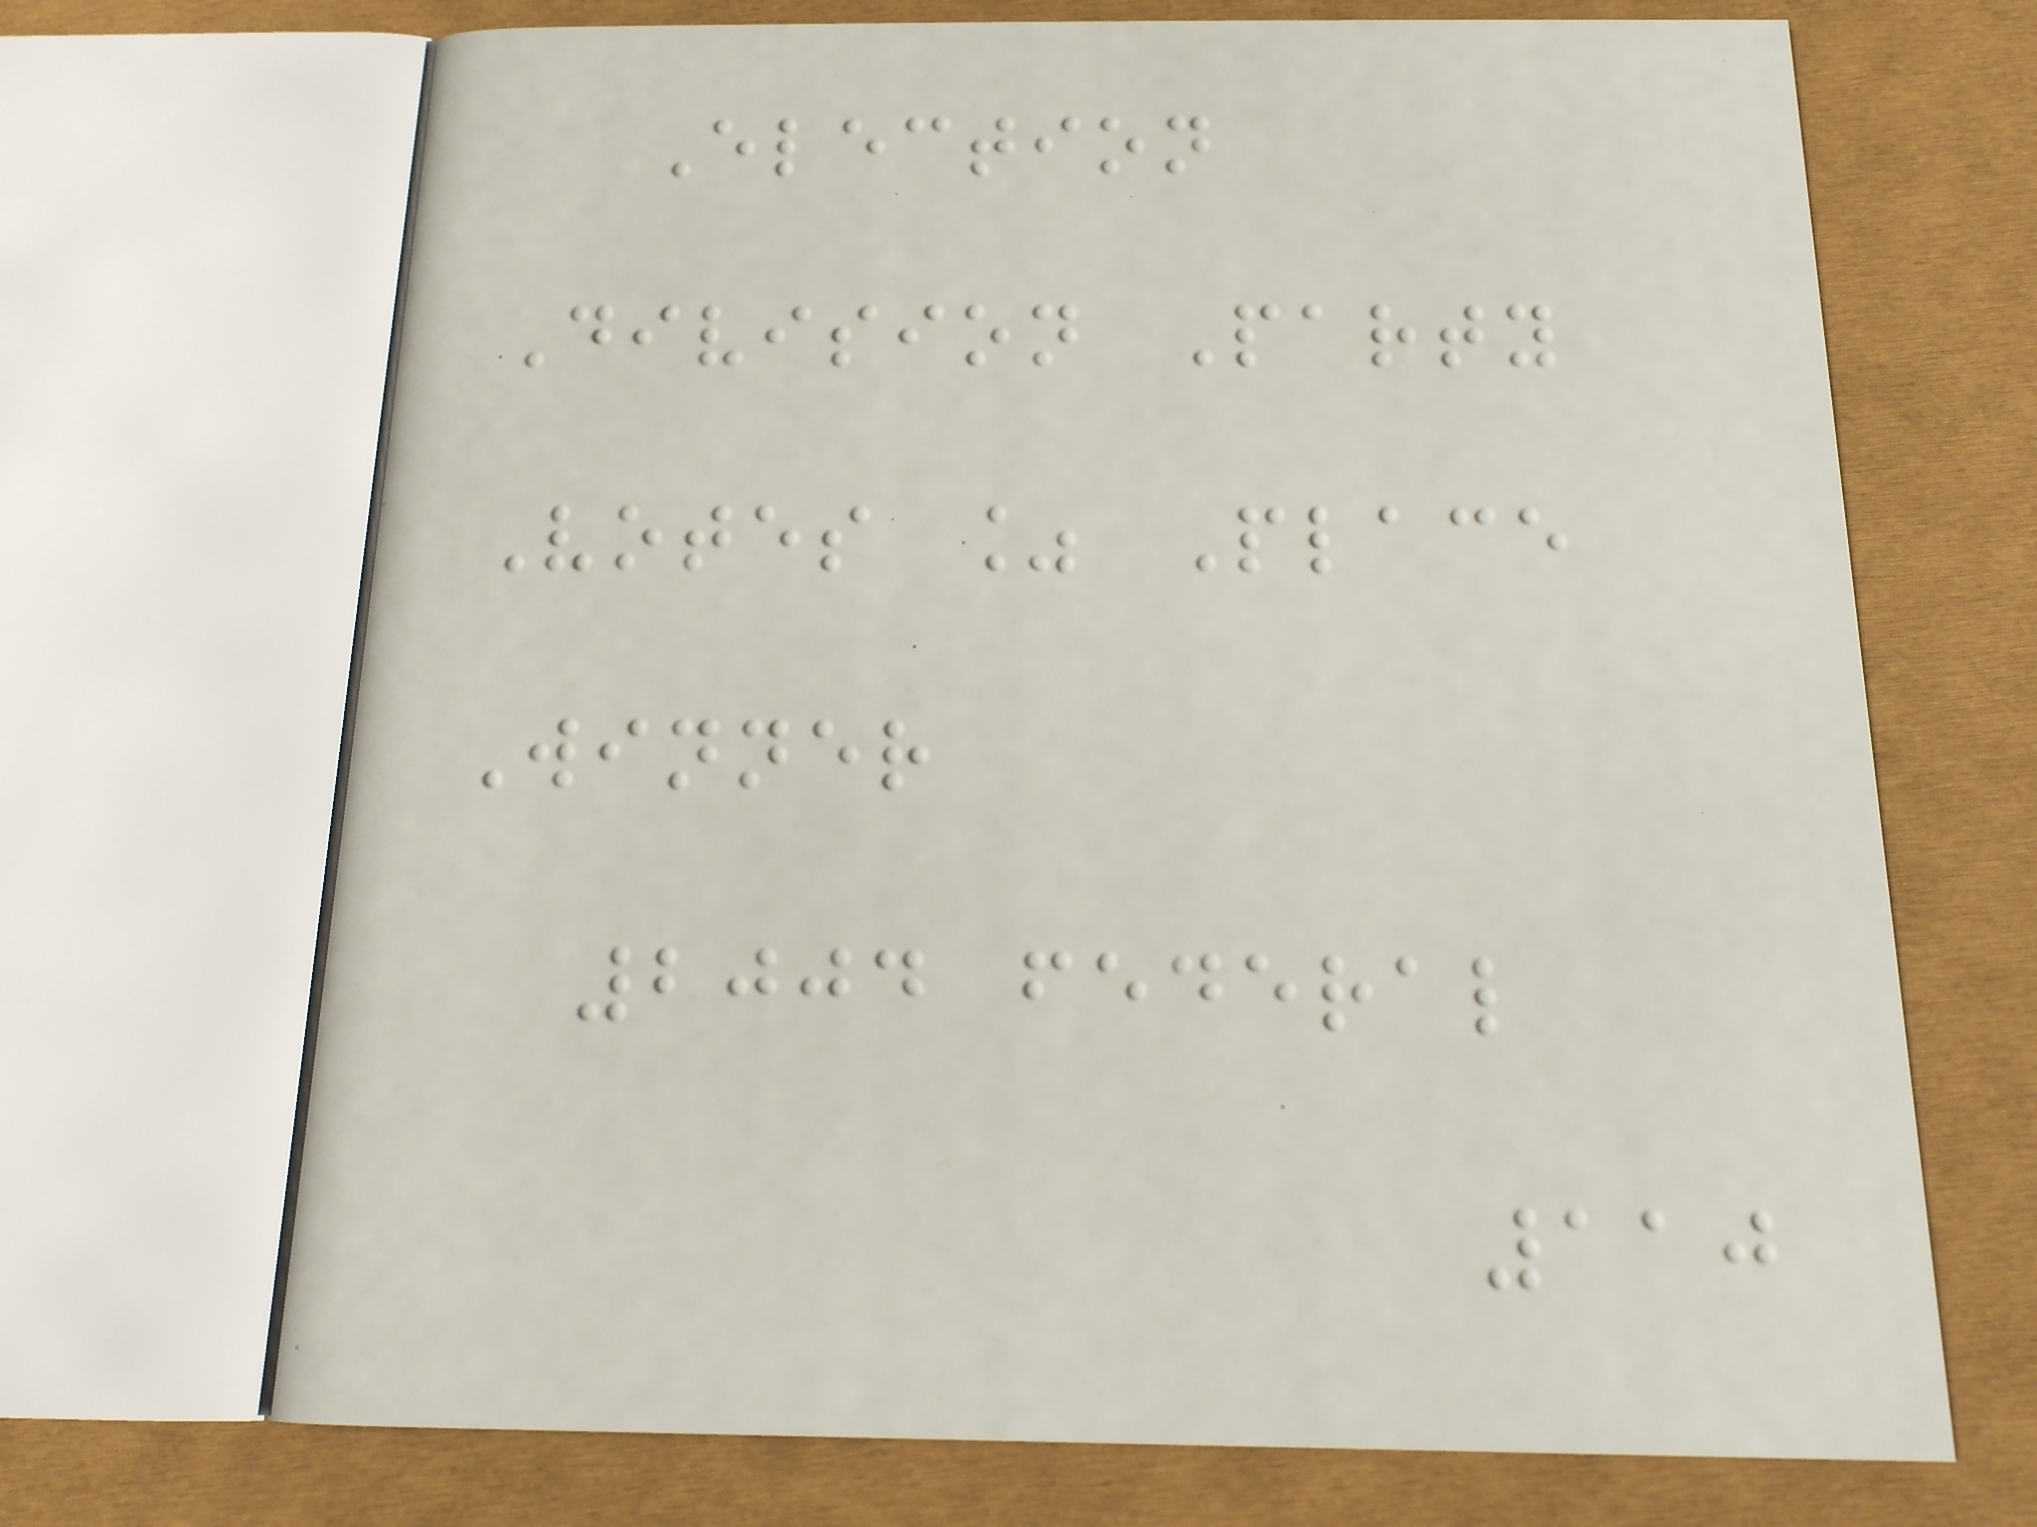Election
Division Party
Votes % Place
Winner
2004 federal
110
